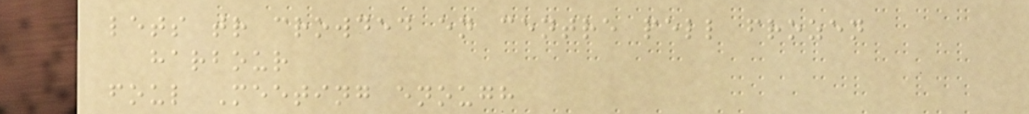lets tr crowded en centre pell frozen
harbour
foul Meeting enough
